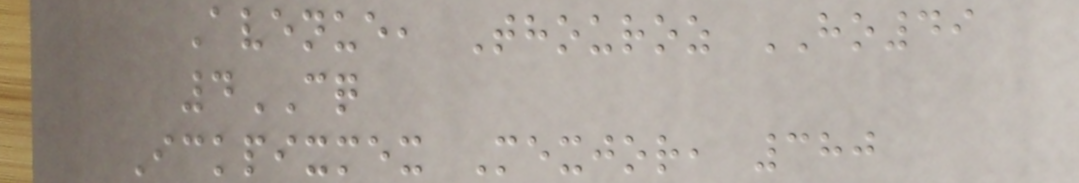Avenue, Thouroz HO49
4CQ
Ickpixmex Mexjor, 380
